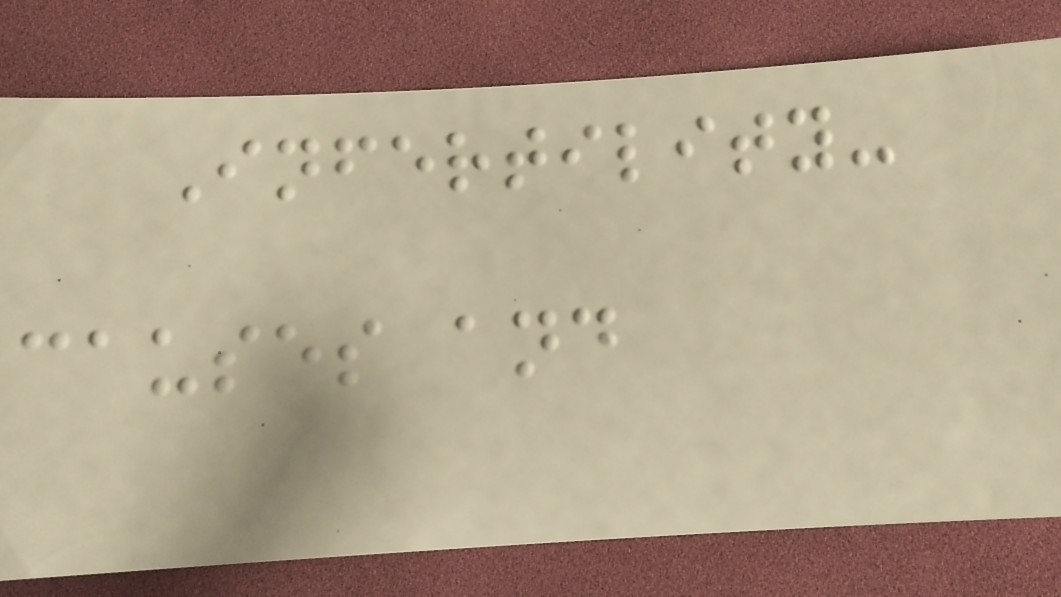Infertility-
causes and
